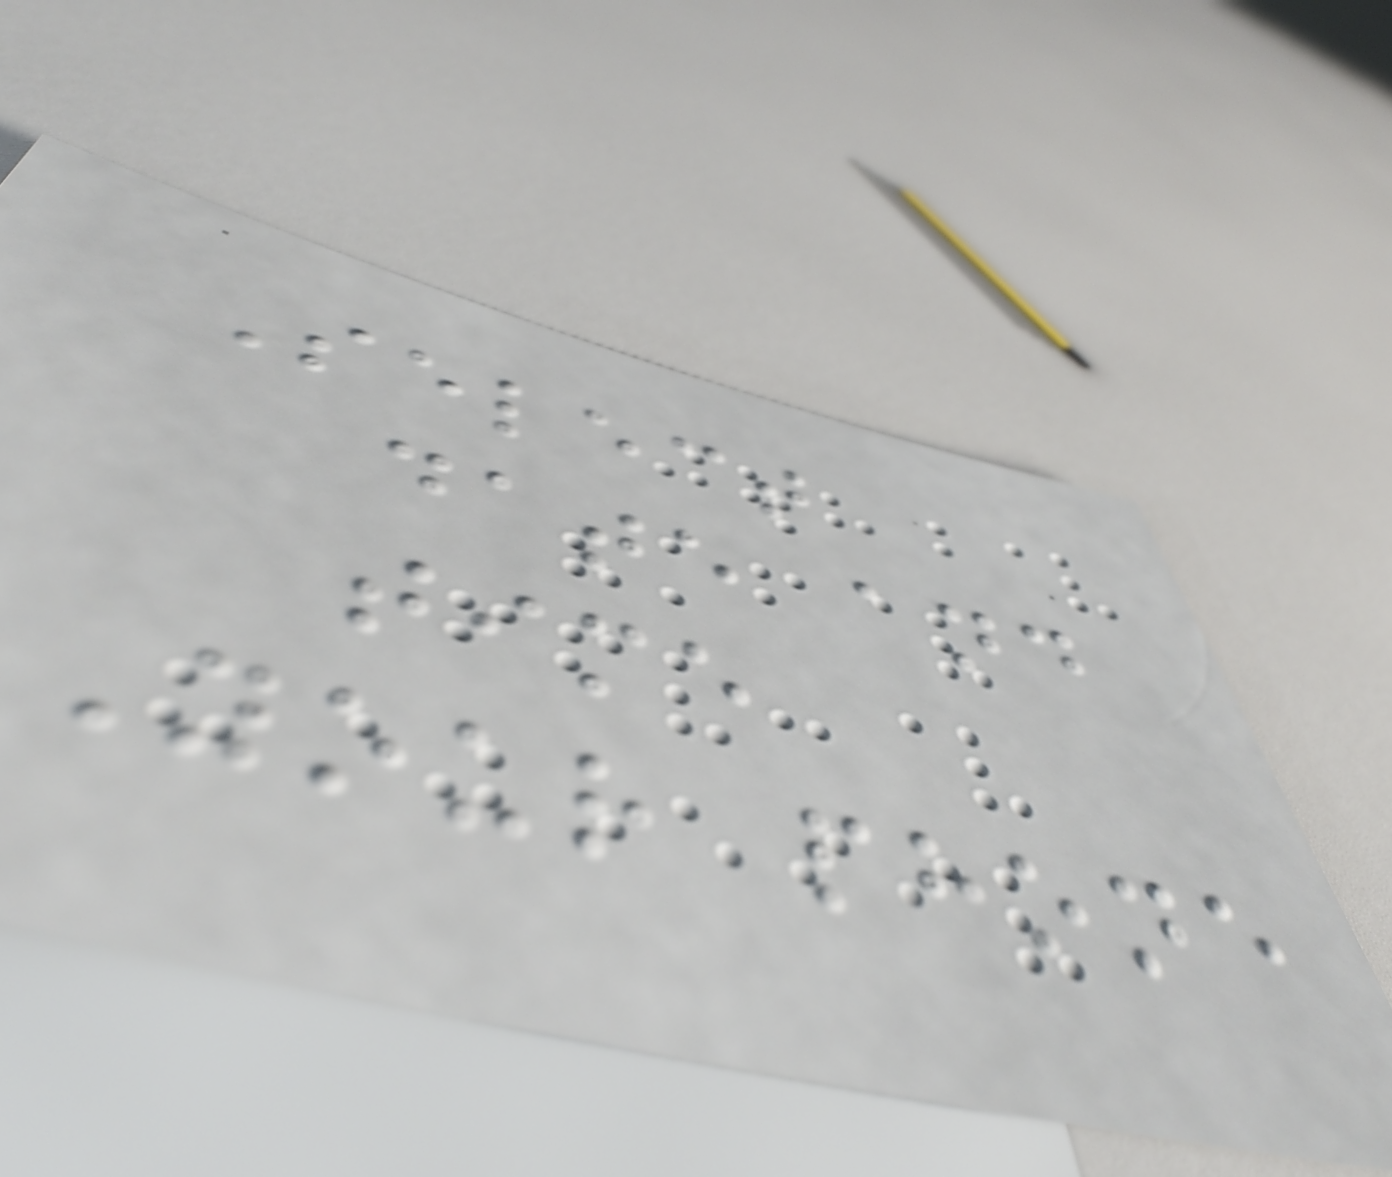Select
date and
time
Your phone
